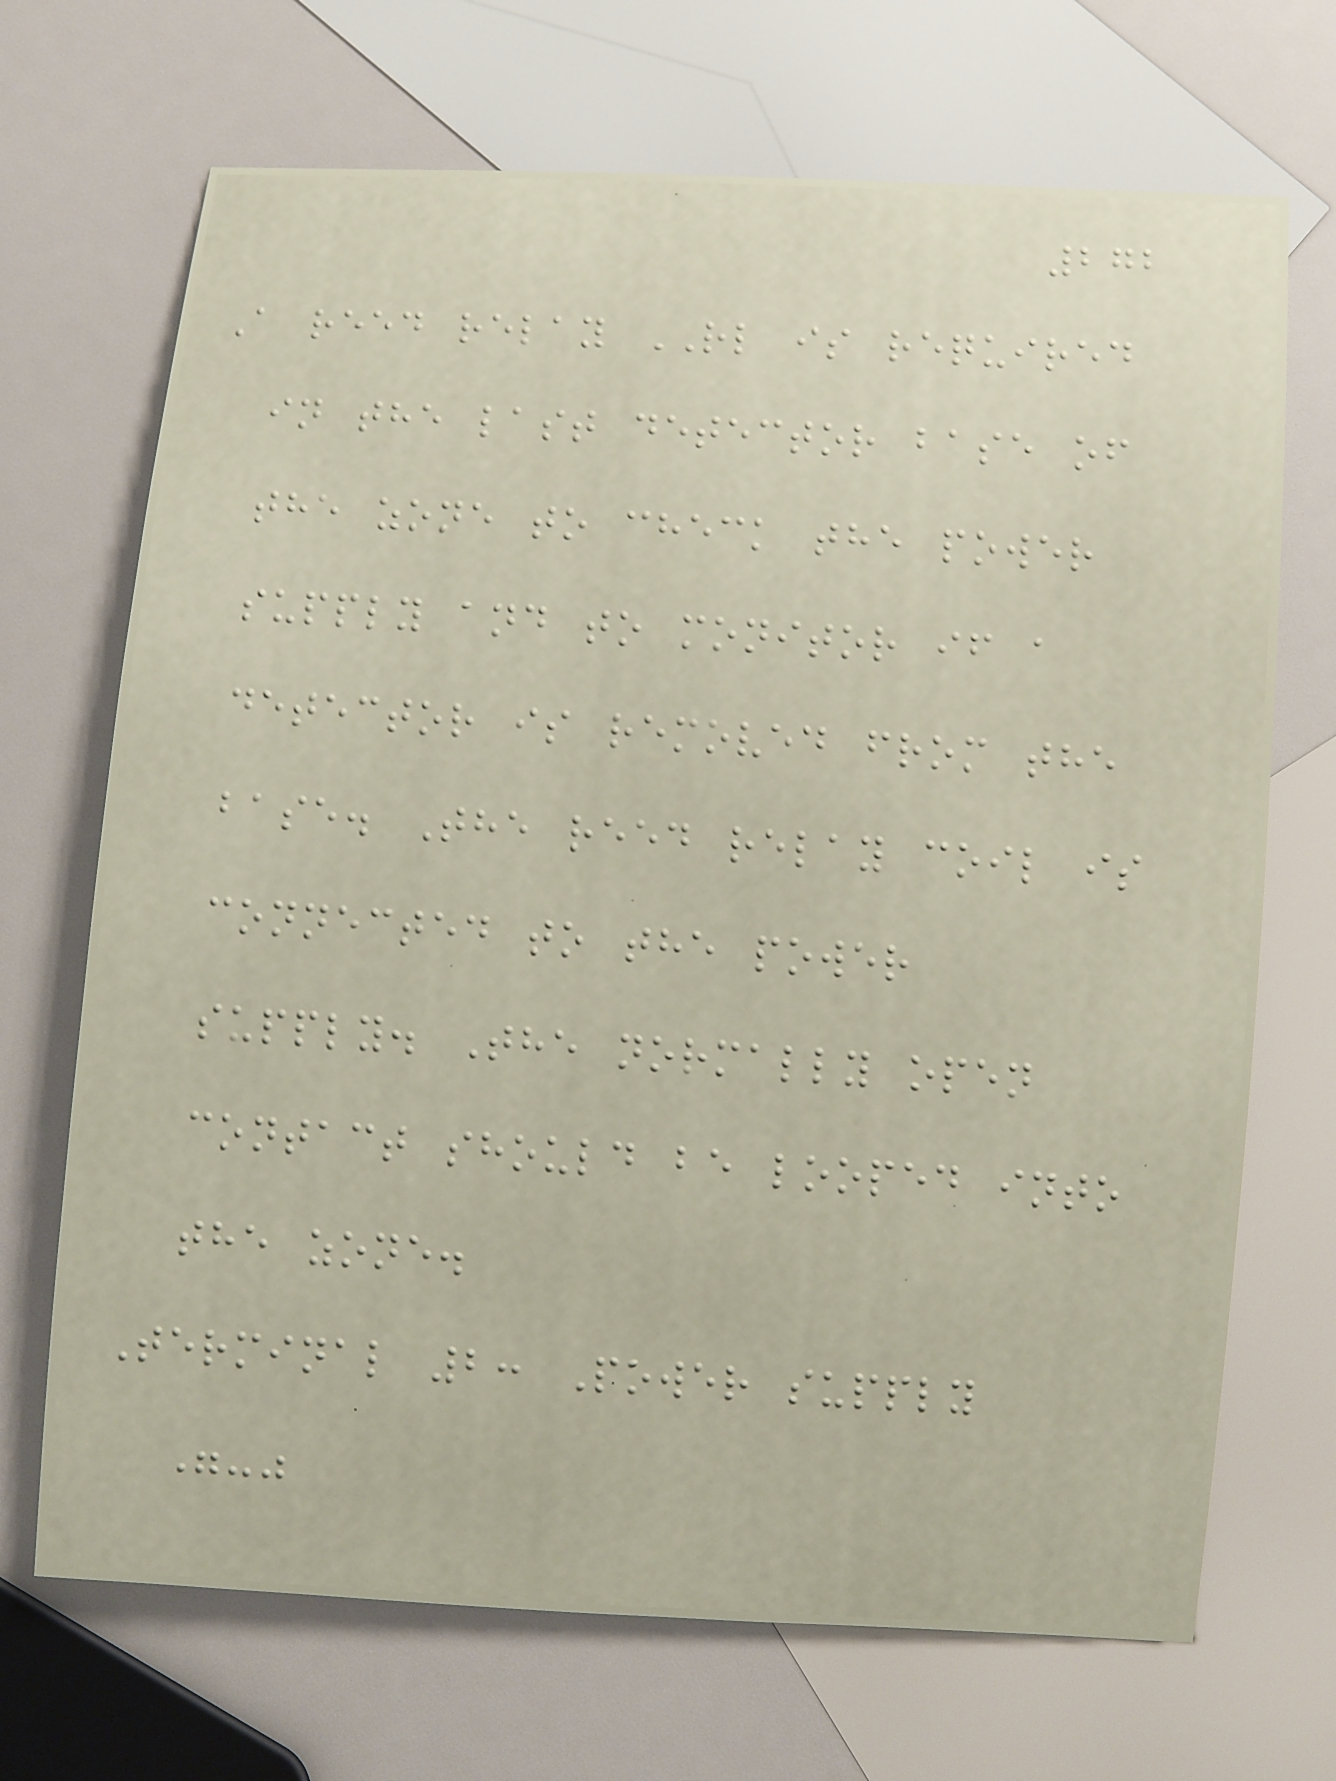272
A reed relay RL is required
in the last detector base of
the zone to check the power
supply and to monitor if a
detector is removed from the
base. The reed relay coil is
connected to the power
supply. The normally open
contact should be looped into
the zone.
Terminal 2: Power supply
"-"
